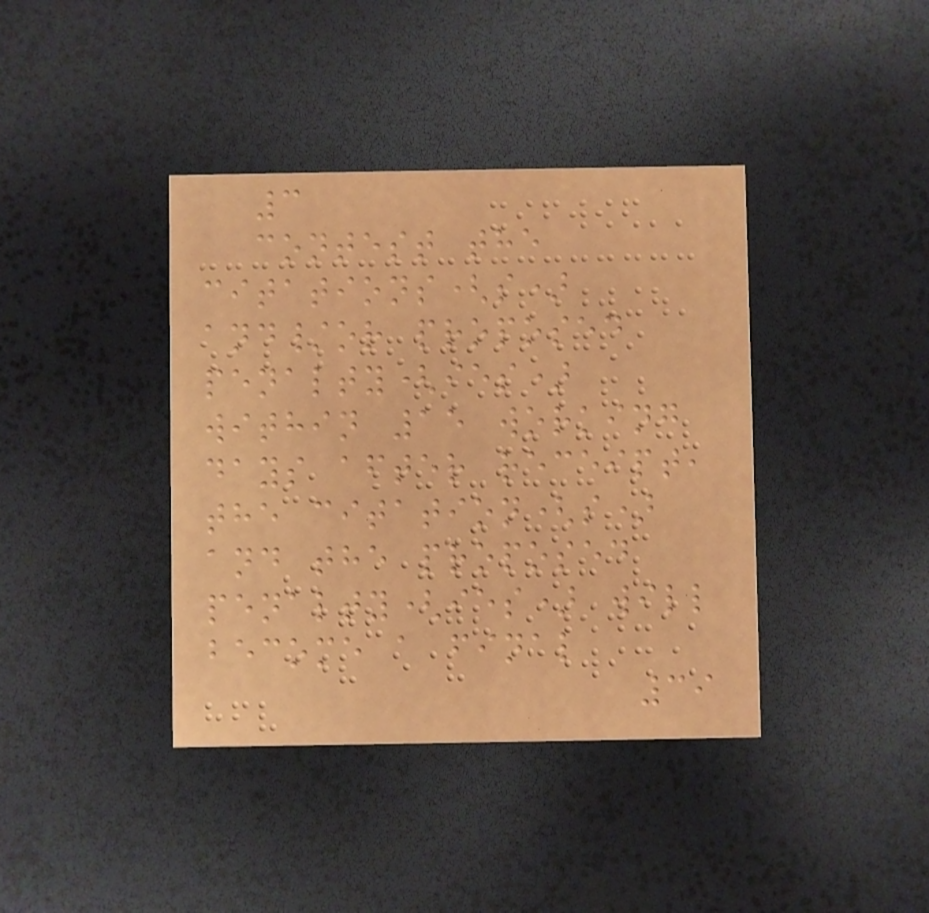3
contest the
citations(s)
and/or proposed
penalty(ies)
within 15 working
days after receipt,
the citation(s)
and the proposed
penalty(ies) will
become a final
39
